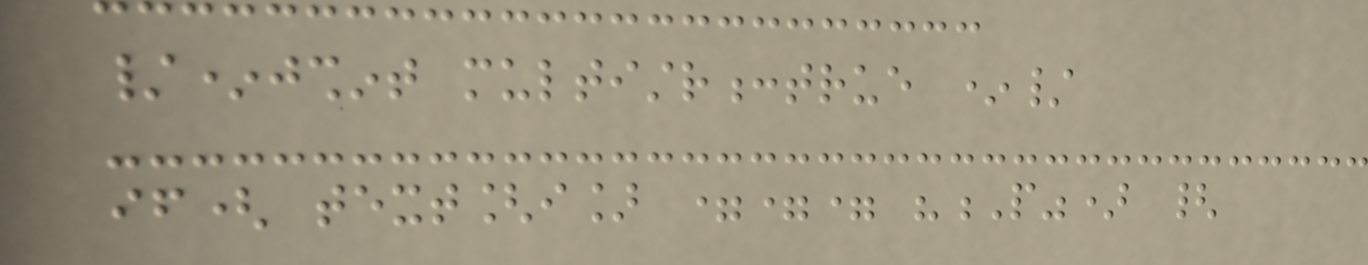/*jshint multistr:true */
if( text[i] === "P") {
